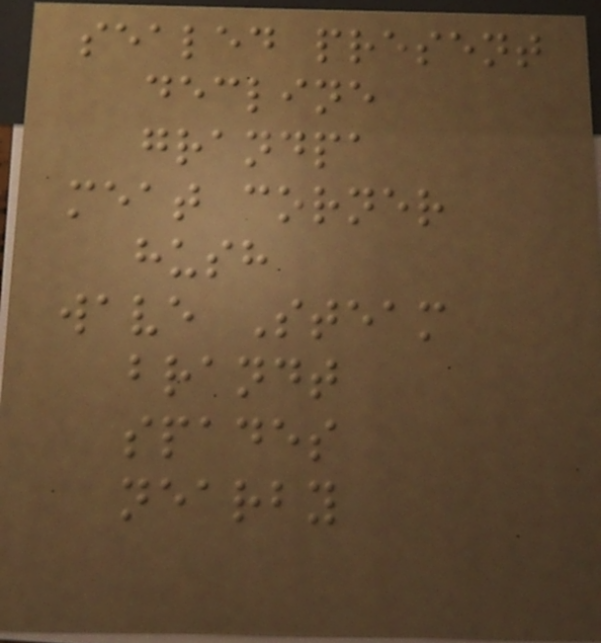sealed present
decline
grandpa
meat corner
hush
wave Steam
brandt
spades
nearby
